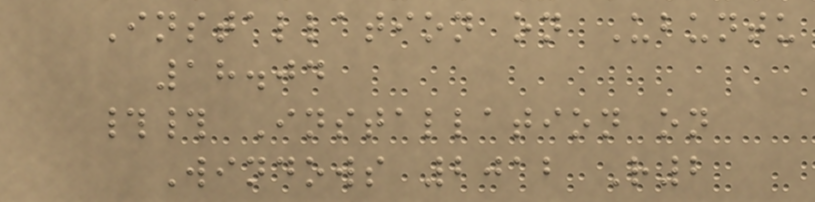Installation on Ubuntu
18.04
## Installation on
Windows 2012 R2
